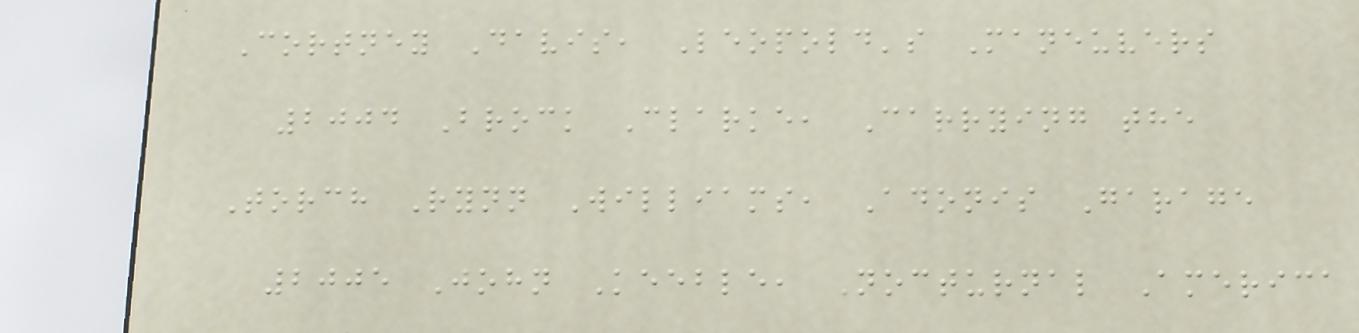Cortney Davis, Leopold's Maneuvers
2004 Brock Clarke, Carrying the
Torch Rynn Williams, Adonis Garage
2005 John Keeble, Nocturnal America
